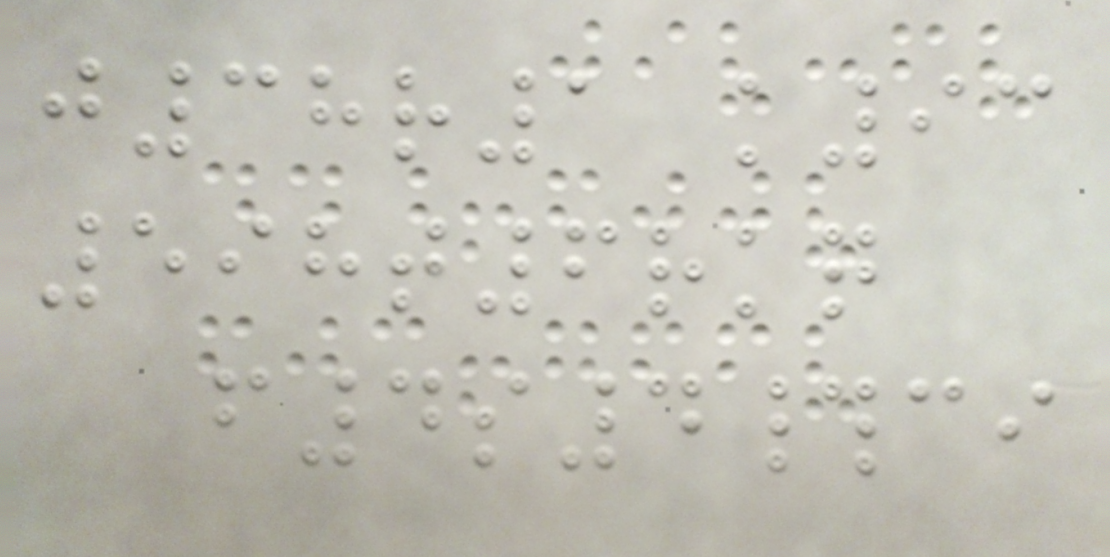j38r1 k93
598t6rkq
f4s4#ci
